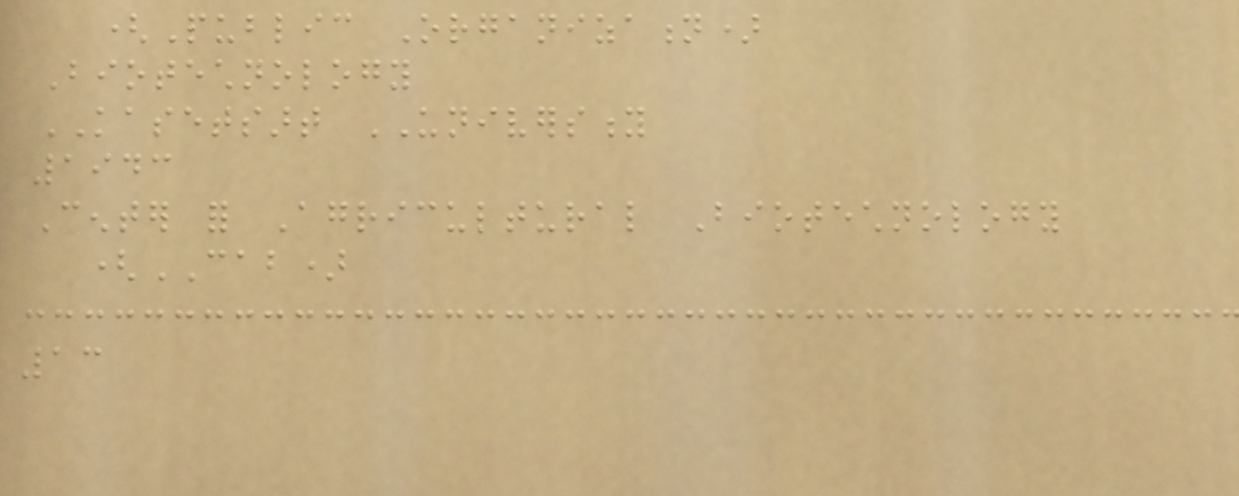(Public Organization)
Biotechnology
KASETSART UNIVERSITY
1943
Center for Agricultural Biotechnology
(CAB)
13
